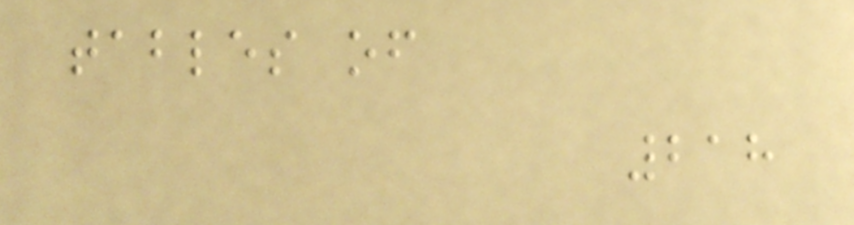tables of
218
